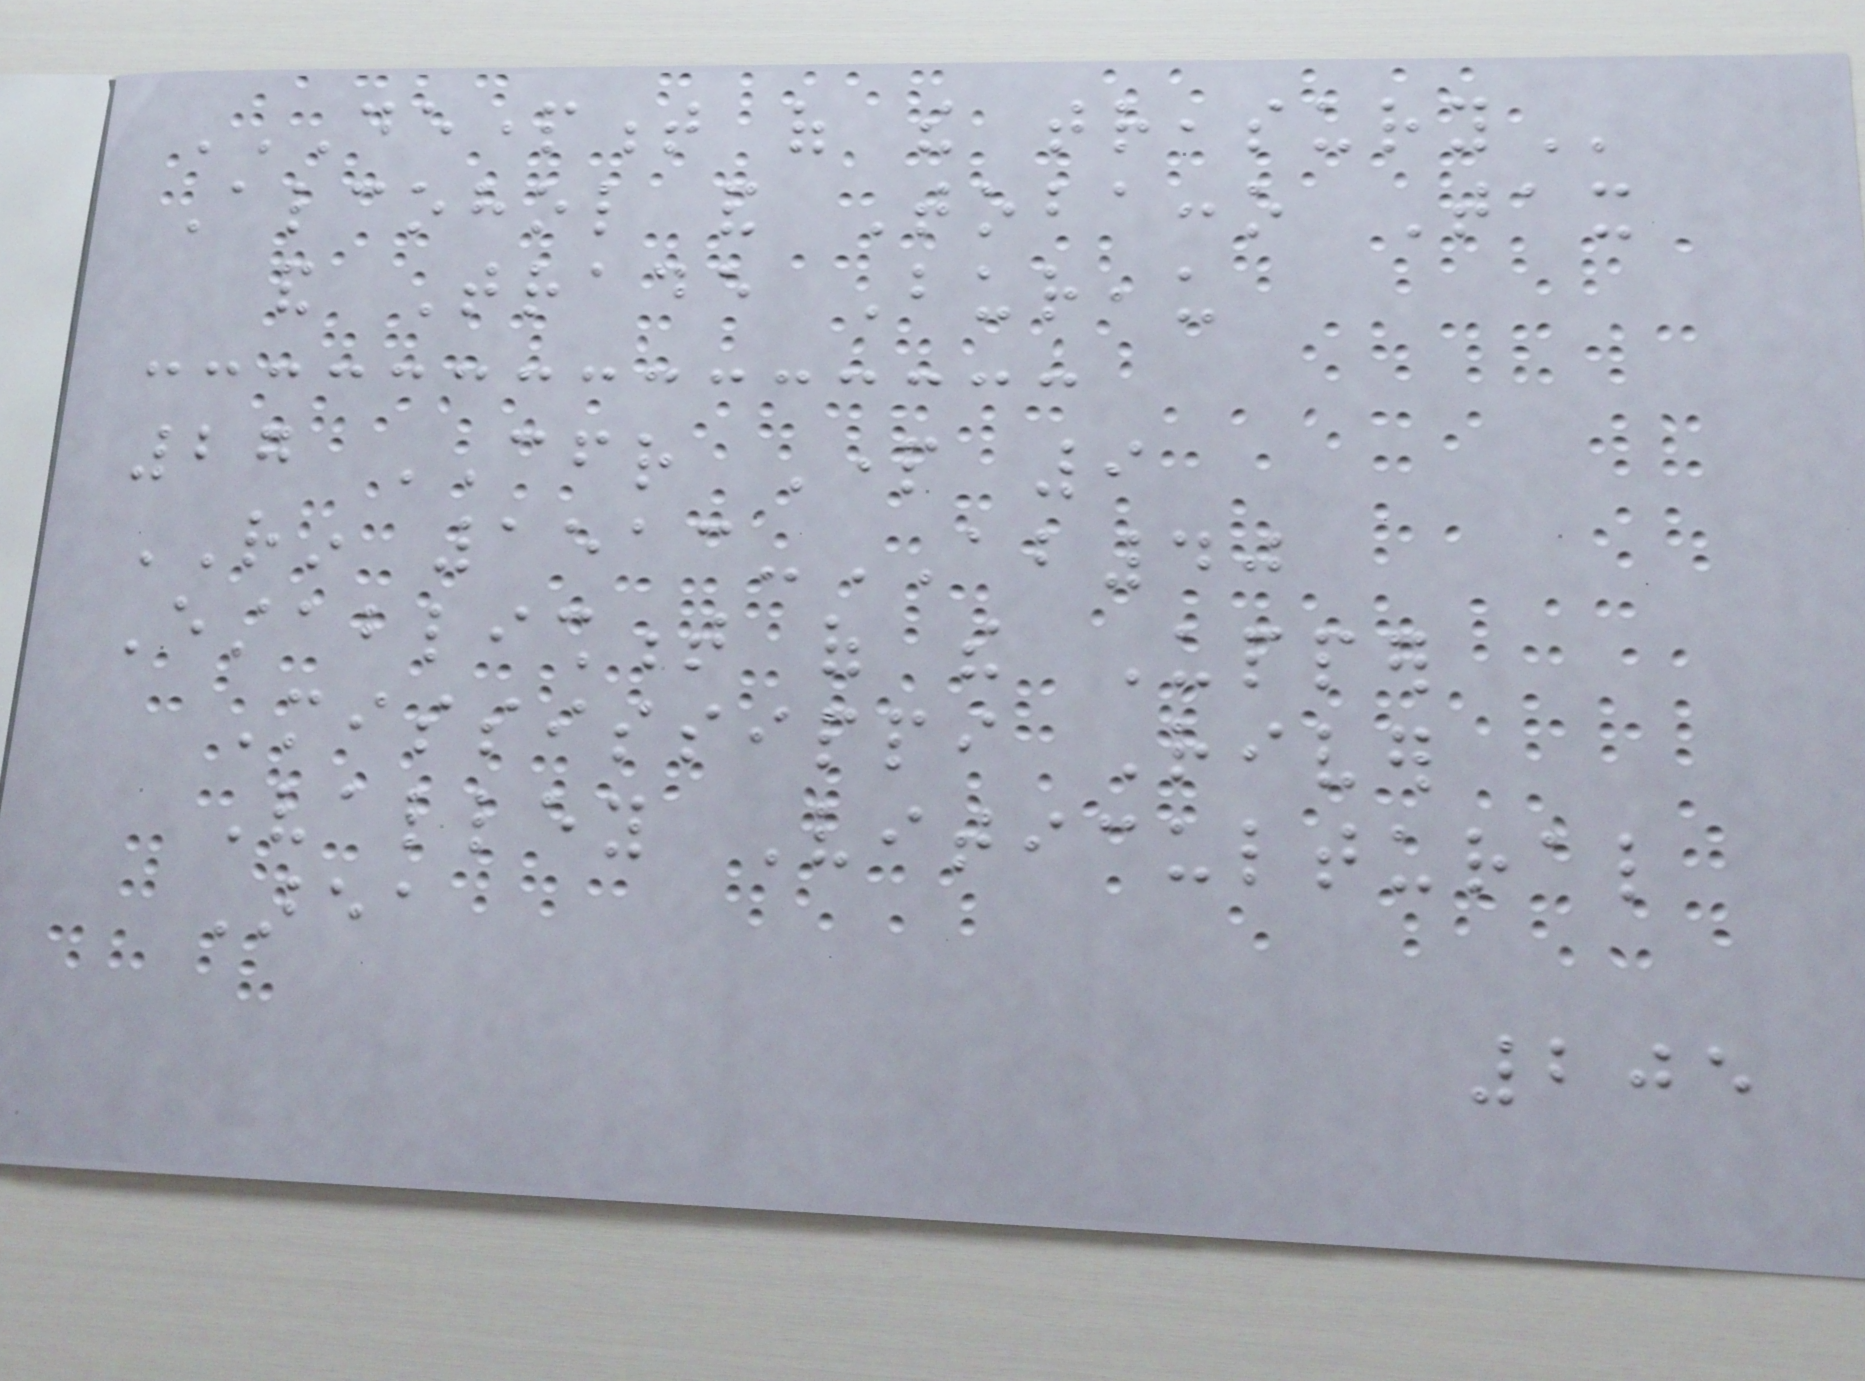DEPARTMENT OF THE TREASURY
Alcohol and Tobacco Tax
and Trade Bureau
27 CFR Part 9
RIN 1513-AB40
Establishment of the Upper
Mississippi River
Valley Viticultural
Area
205
